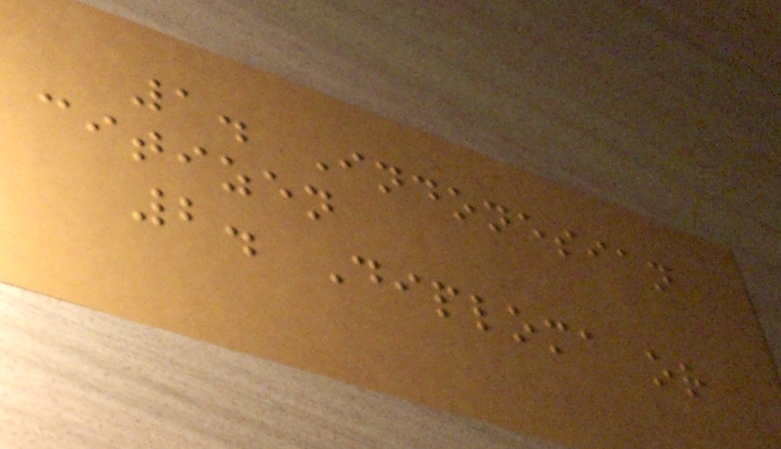1. Indonesian
citizen
2. Diploma or
